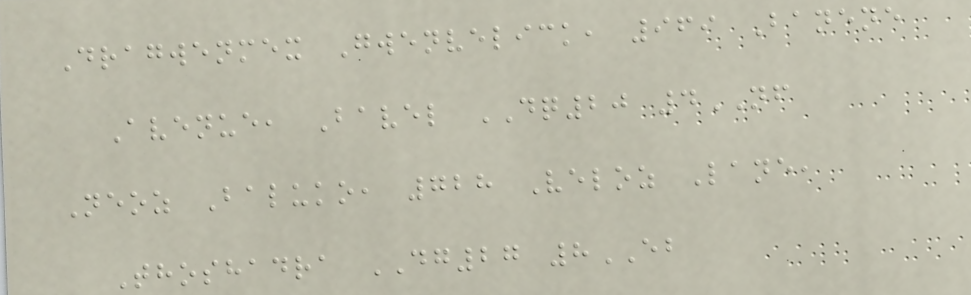Dragwenmex Gwenvelick, 969 Banene
Avenue, Bavel DQ20 4NF
Neoz Baluko, 728 Veloz Lane,
Thoshadra DG27 8EB
